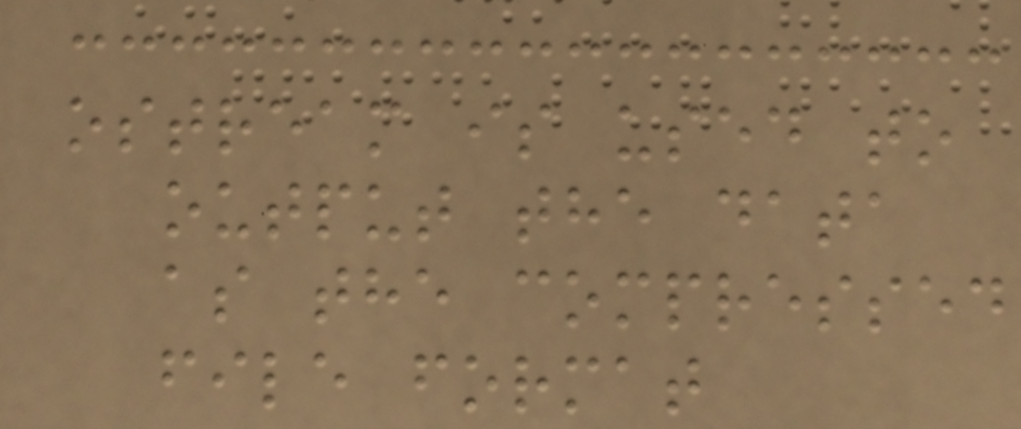ostream is used to
output the data
as the compressed
file format
